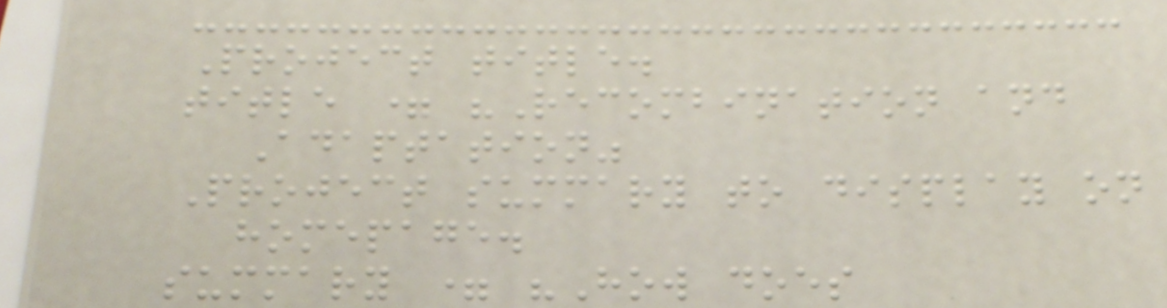Project title.
title = "Recombination and
Adaptation"
Project summary to display on
homepage.
summary = "How does
